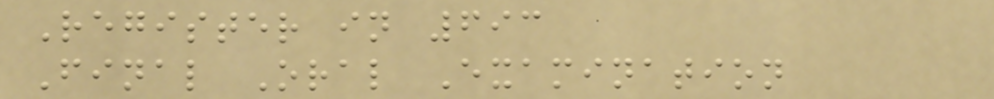Register in 693
Final Oral Examination
